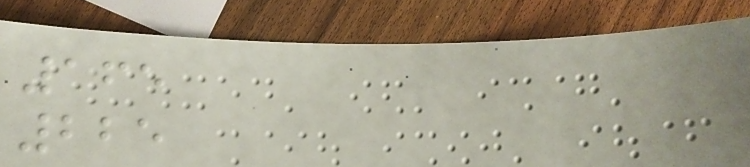165
225
